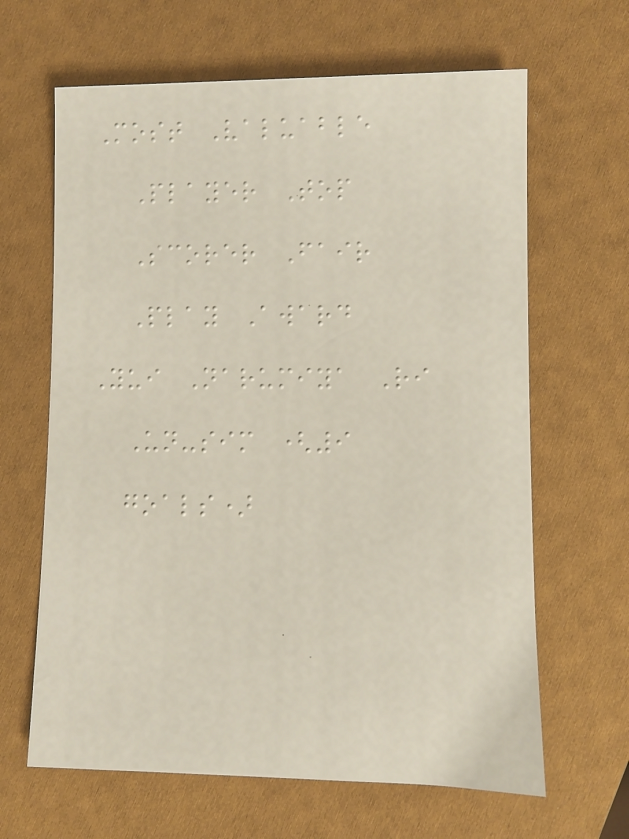Most Valuable
Player Top
Scorer Fair
Play Award
Yui Narumiya Ri
Un-sim (9
goals)
